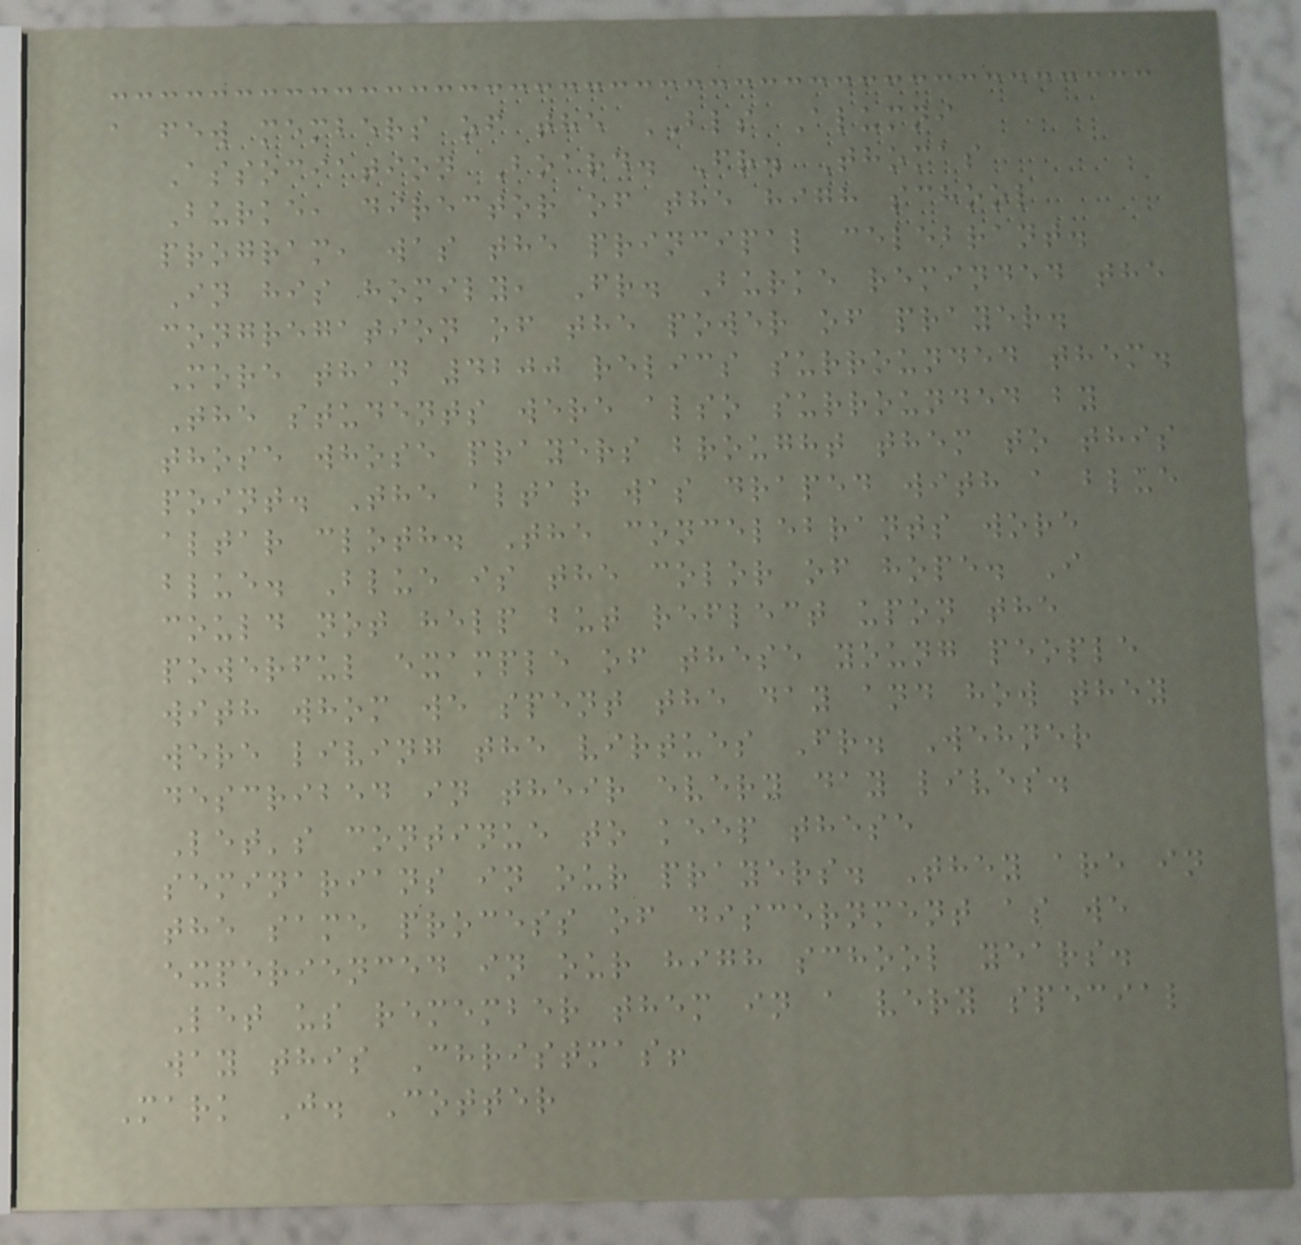a few members of the BLS Alumni
Association Board. Fr. Thomas
Burke, director of the high school
program, was the principal celebrant.
In his homily, Fr. Burke reminded the
congregation of the power of prayer.
More than 4200 relics surrounded them.
The students were also surrounded by
those whose prayers brought them to this
point. The altar was draped with a blue
altar cloth. The concelebrants wore
blue. Blue is the color of hope. I
could not help but reflect upon the
powerful example of these young people
with whom we spent the day and how they
were living the virtues Fr. Wehner
described in their every day lives.
Let's continue to keep these
seminarians in our prayers. They are in
the same process of discernment as we
experienced in our high school years.
Let us remember them in a very special
way this Christmas!
Mark J. Cotter
